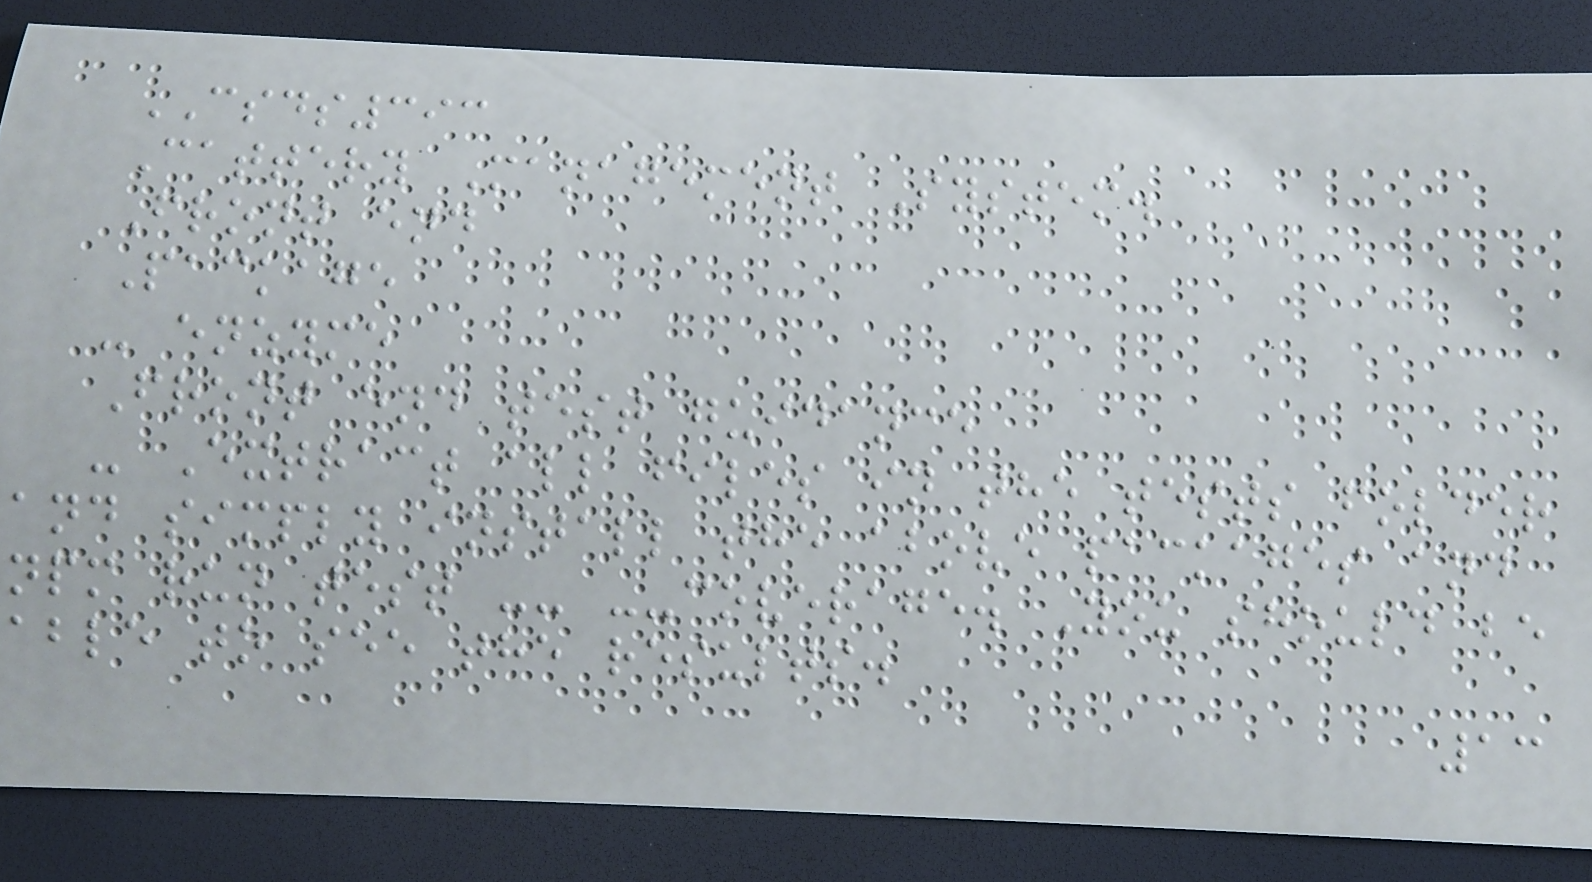CSDS393
Cattery Management System.
Front end
Package
- enzyme
Front end test guidance
- Extract all files in the tests folder
and simply install the above packages and
npm run test -- --coverage. You should be
able to see the results.
13
